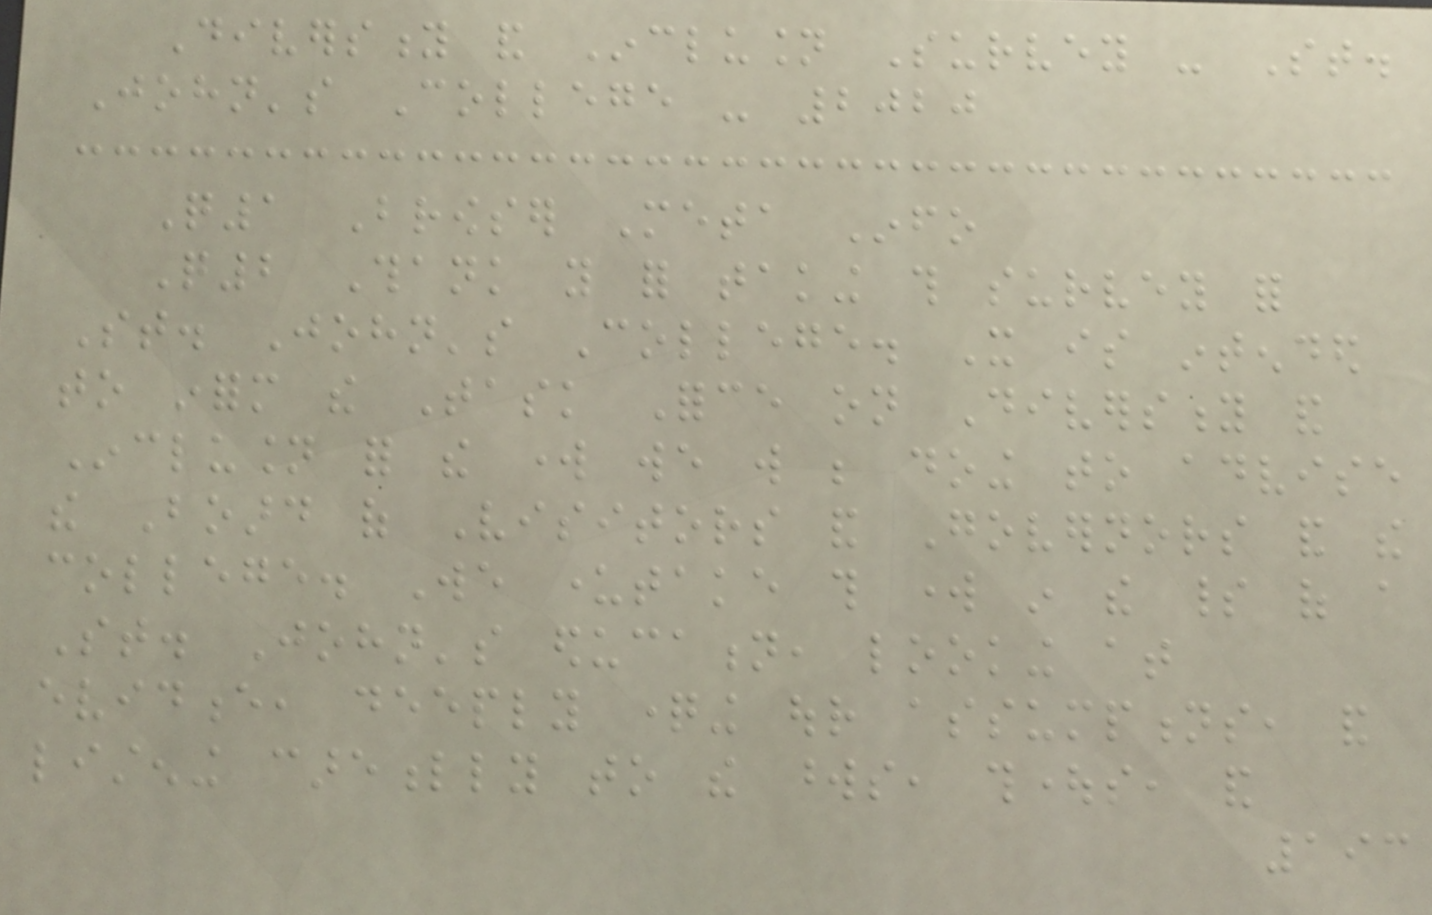Diversity and Inclusion Survey - St.
John's College - 2020
Q1 Browser Meta Info
Q2 Thank you for taking this survey for
St. John's College. It is intended
to inform the Task Force on Diversity and
Inclusion for the work we will be doing to advise
the Board of Visitors and Governors and the
college. We undertake this work in the spirit of a
St. John's education, looking at
evidence, deeply questioning our assumptions, and
listening carefully to the words, thoughts, and
193
